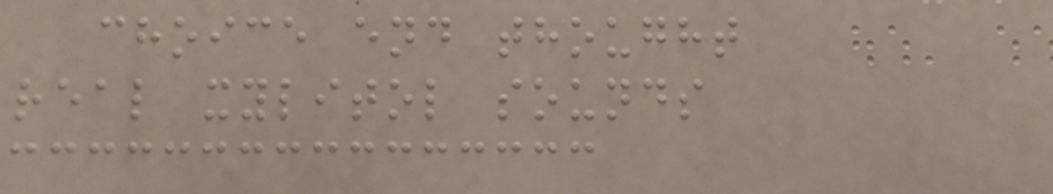choice end thought
real xylitol sounds
